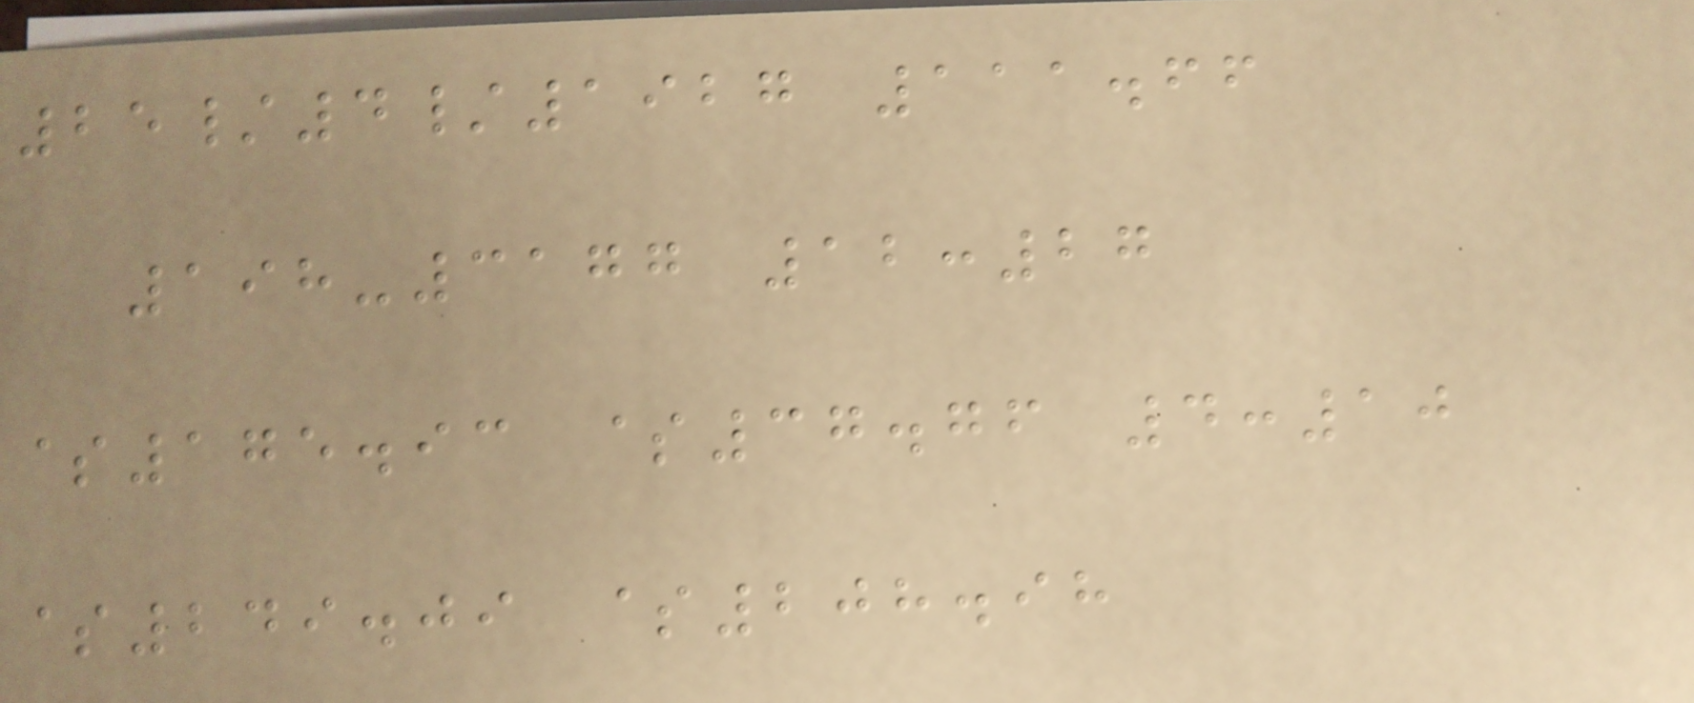25/4/1927 111.66
198-3177 12:27
$175.93 $37.76 4:10
$249.09 $208.98
